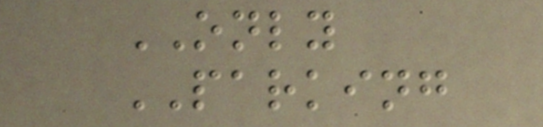ONLY
PARKING
